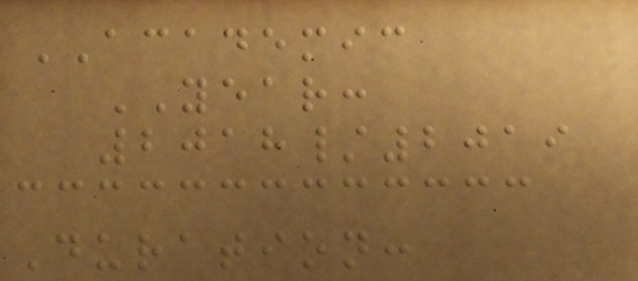ACADEMIC
YEAR:
2018/2019
Duration:
